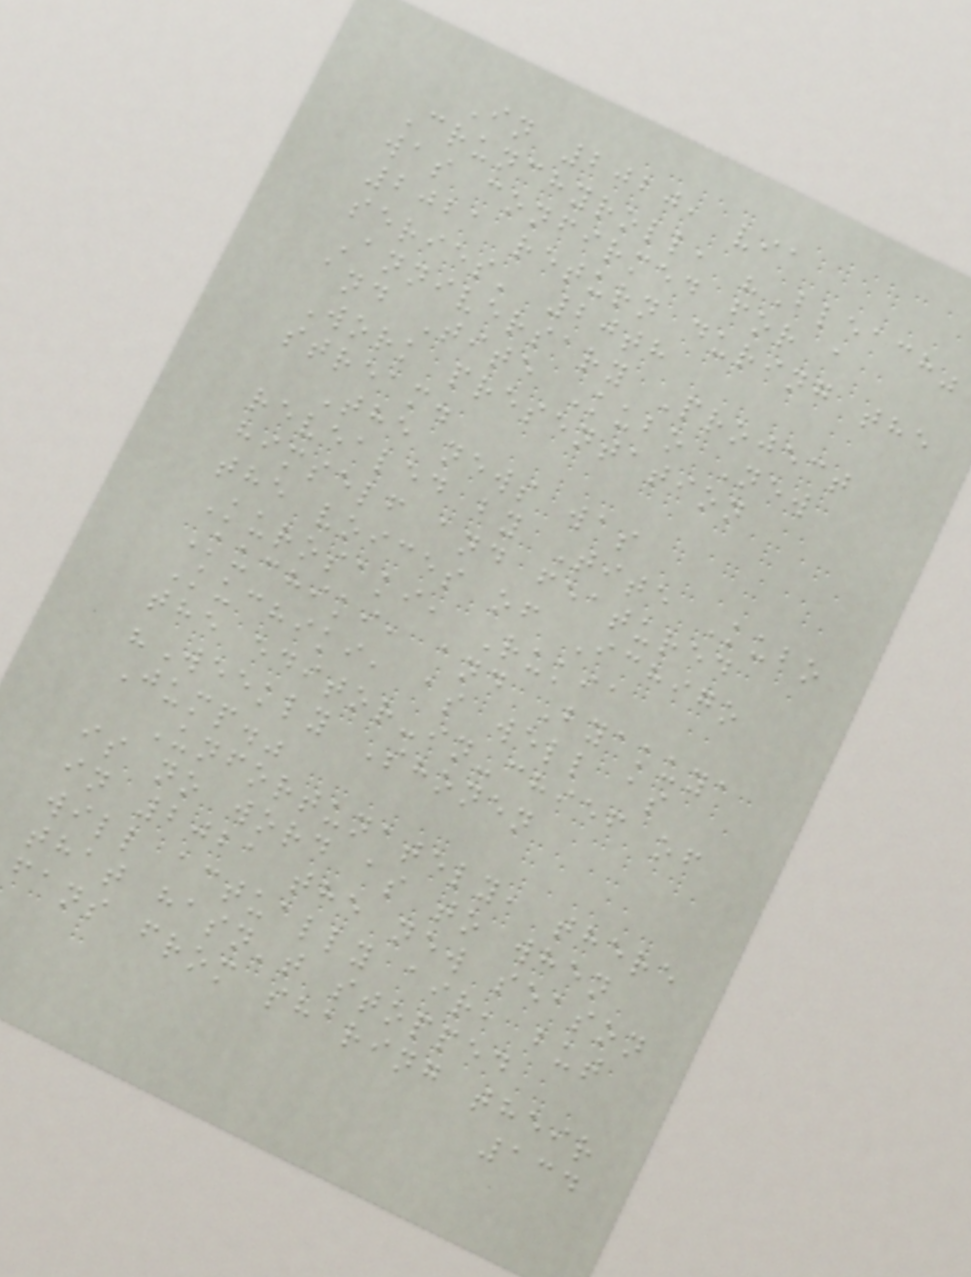In 2020, via
Crunchyroll, "Bleach"
was confirmed for a
2021 return during the
series' 20th
Anniversary Project
and Tite Kubo New
Work presentation
stream.
The news was
revealed by Tite Kubo
himself and featured
the voices of Ichigo
Kurosaki, Rukia
Kuchiki, and Byakuya
Kuchiki, as well as
the editor-in-chief of
"Weekly Shonen
Jump."
Unfortunately, there
is no word as to when
in 2021 the new season
will actually air, but
that hasn't stopped
fans from sharing their
134
